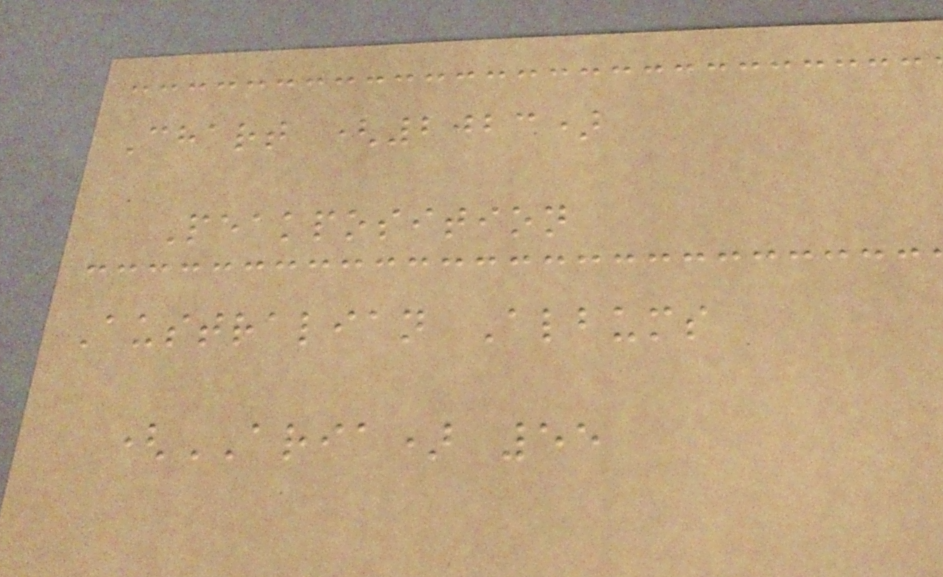Chart (2023)
Peakposition
Australian Albums
(ARIA) 55
